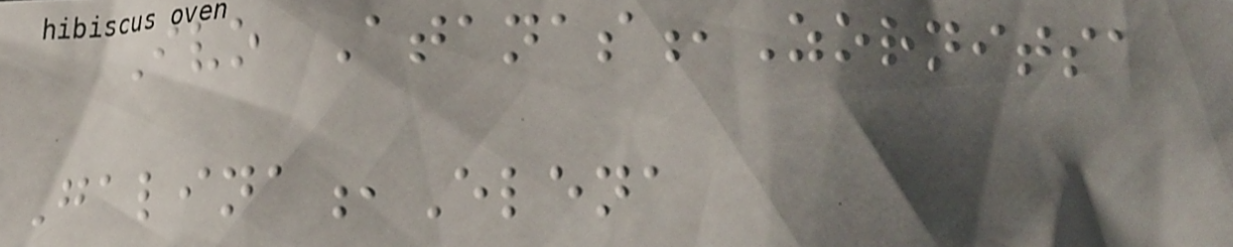Ivo Atanas,Zornitsa
Galina,Elena
